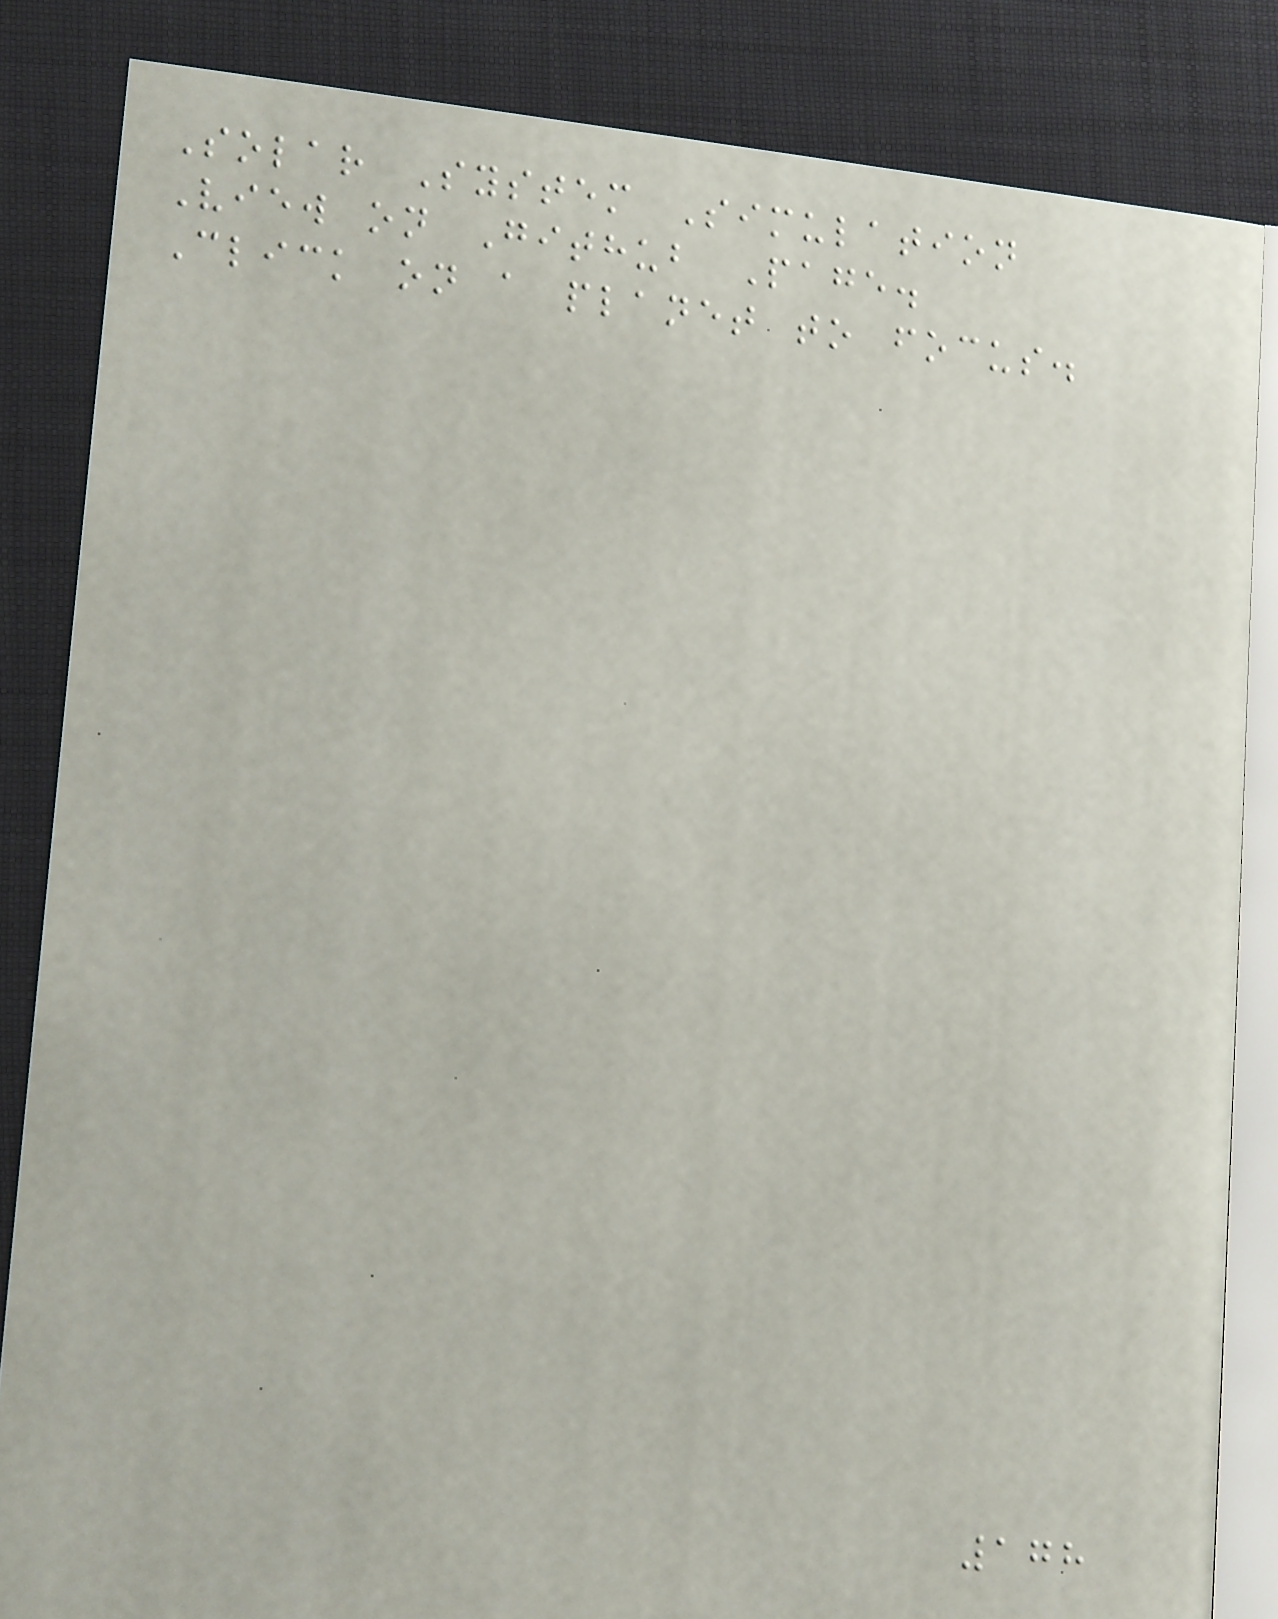Solar System Simulation
View on Github Page.
Click on a planet to focus.
178
